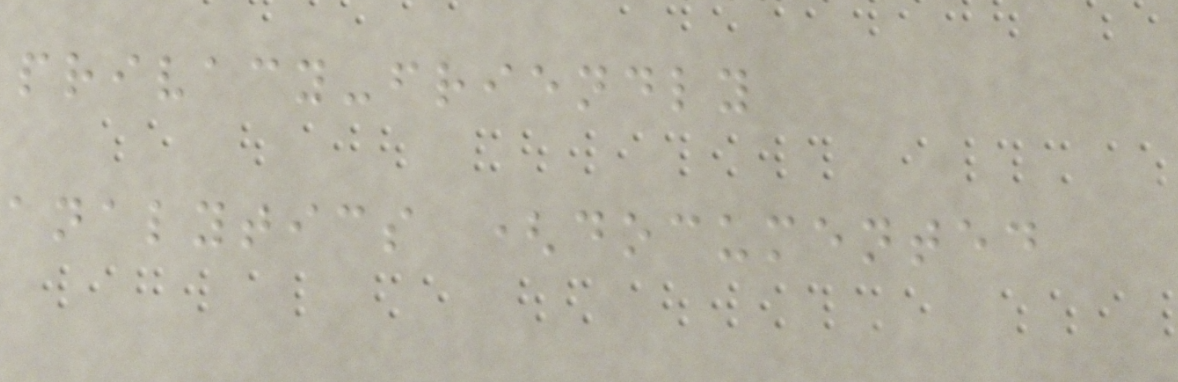privacy-friendly
analytics (documented
